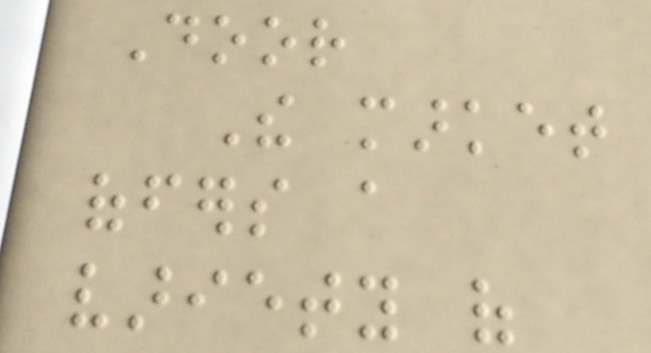Door
The market
offers a
variety of
